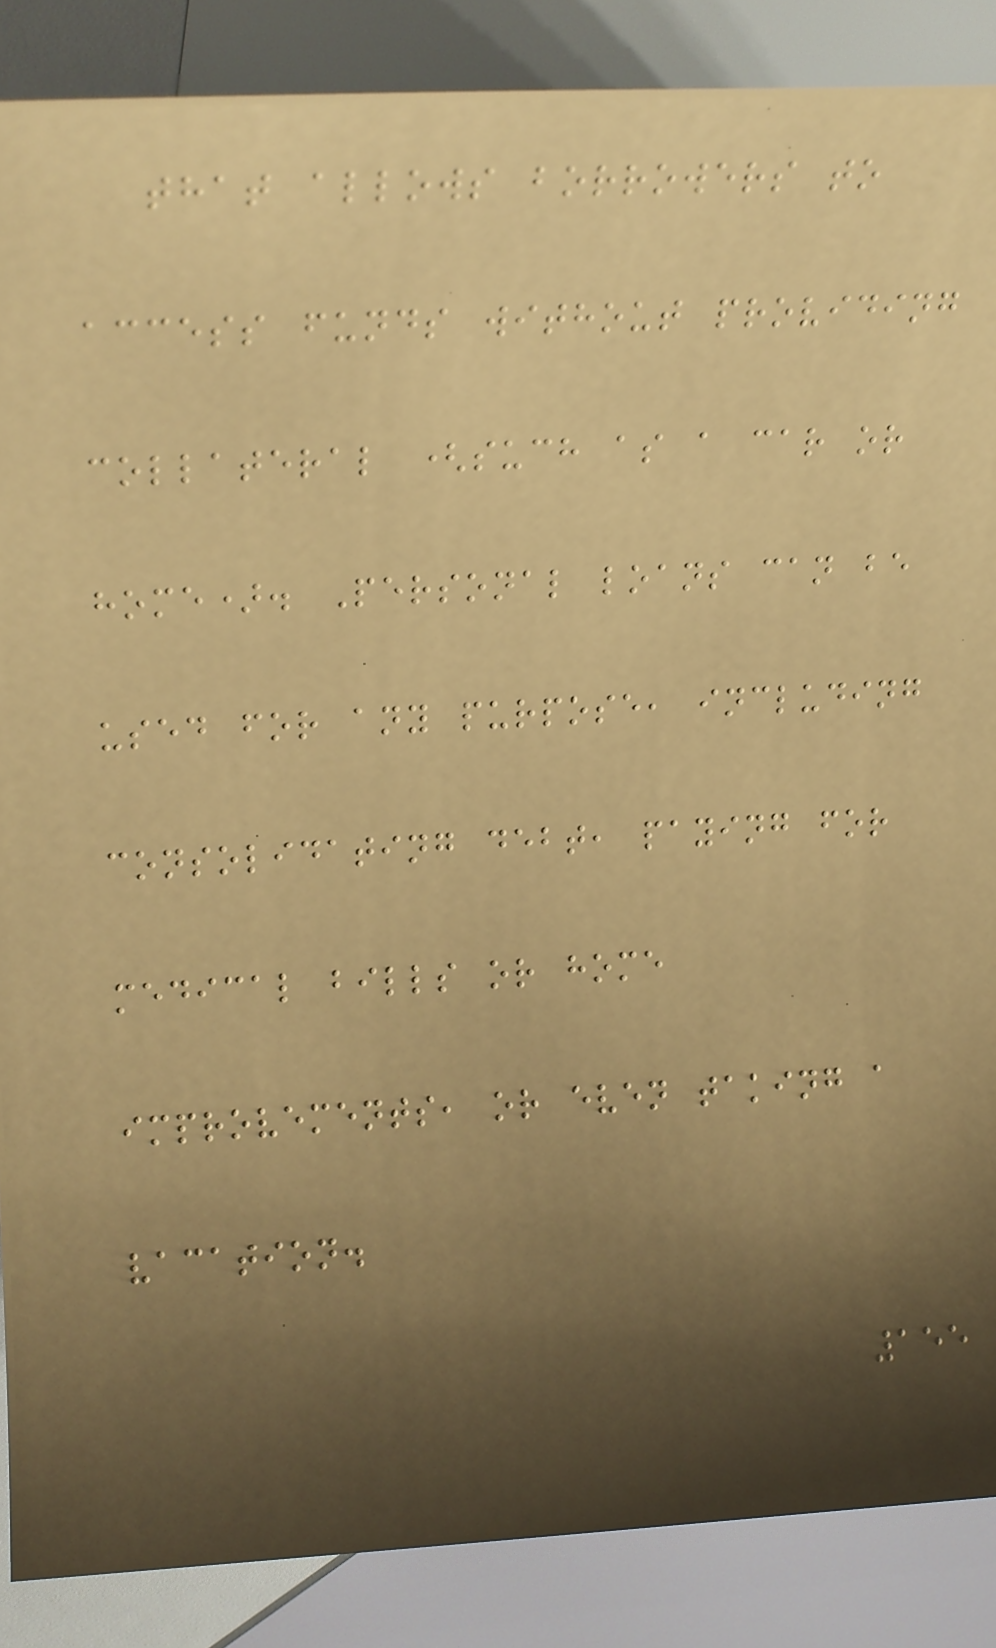that allows borrowers to
access funds without providing
collateral (such as a car or
home). Personal loans can be
used for any purpose, including
consolidating debt, paying for
medical bills or home
improvements, or even taking a
vacation.
155
